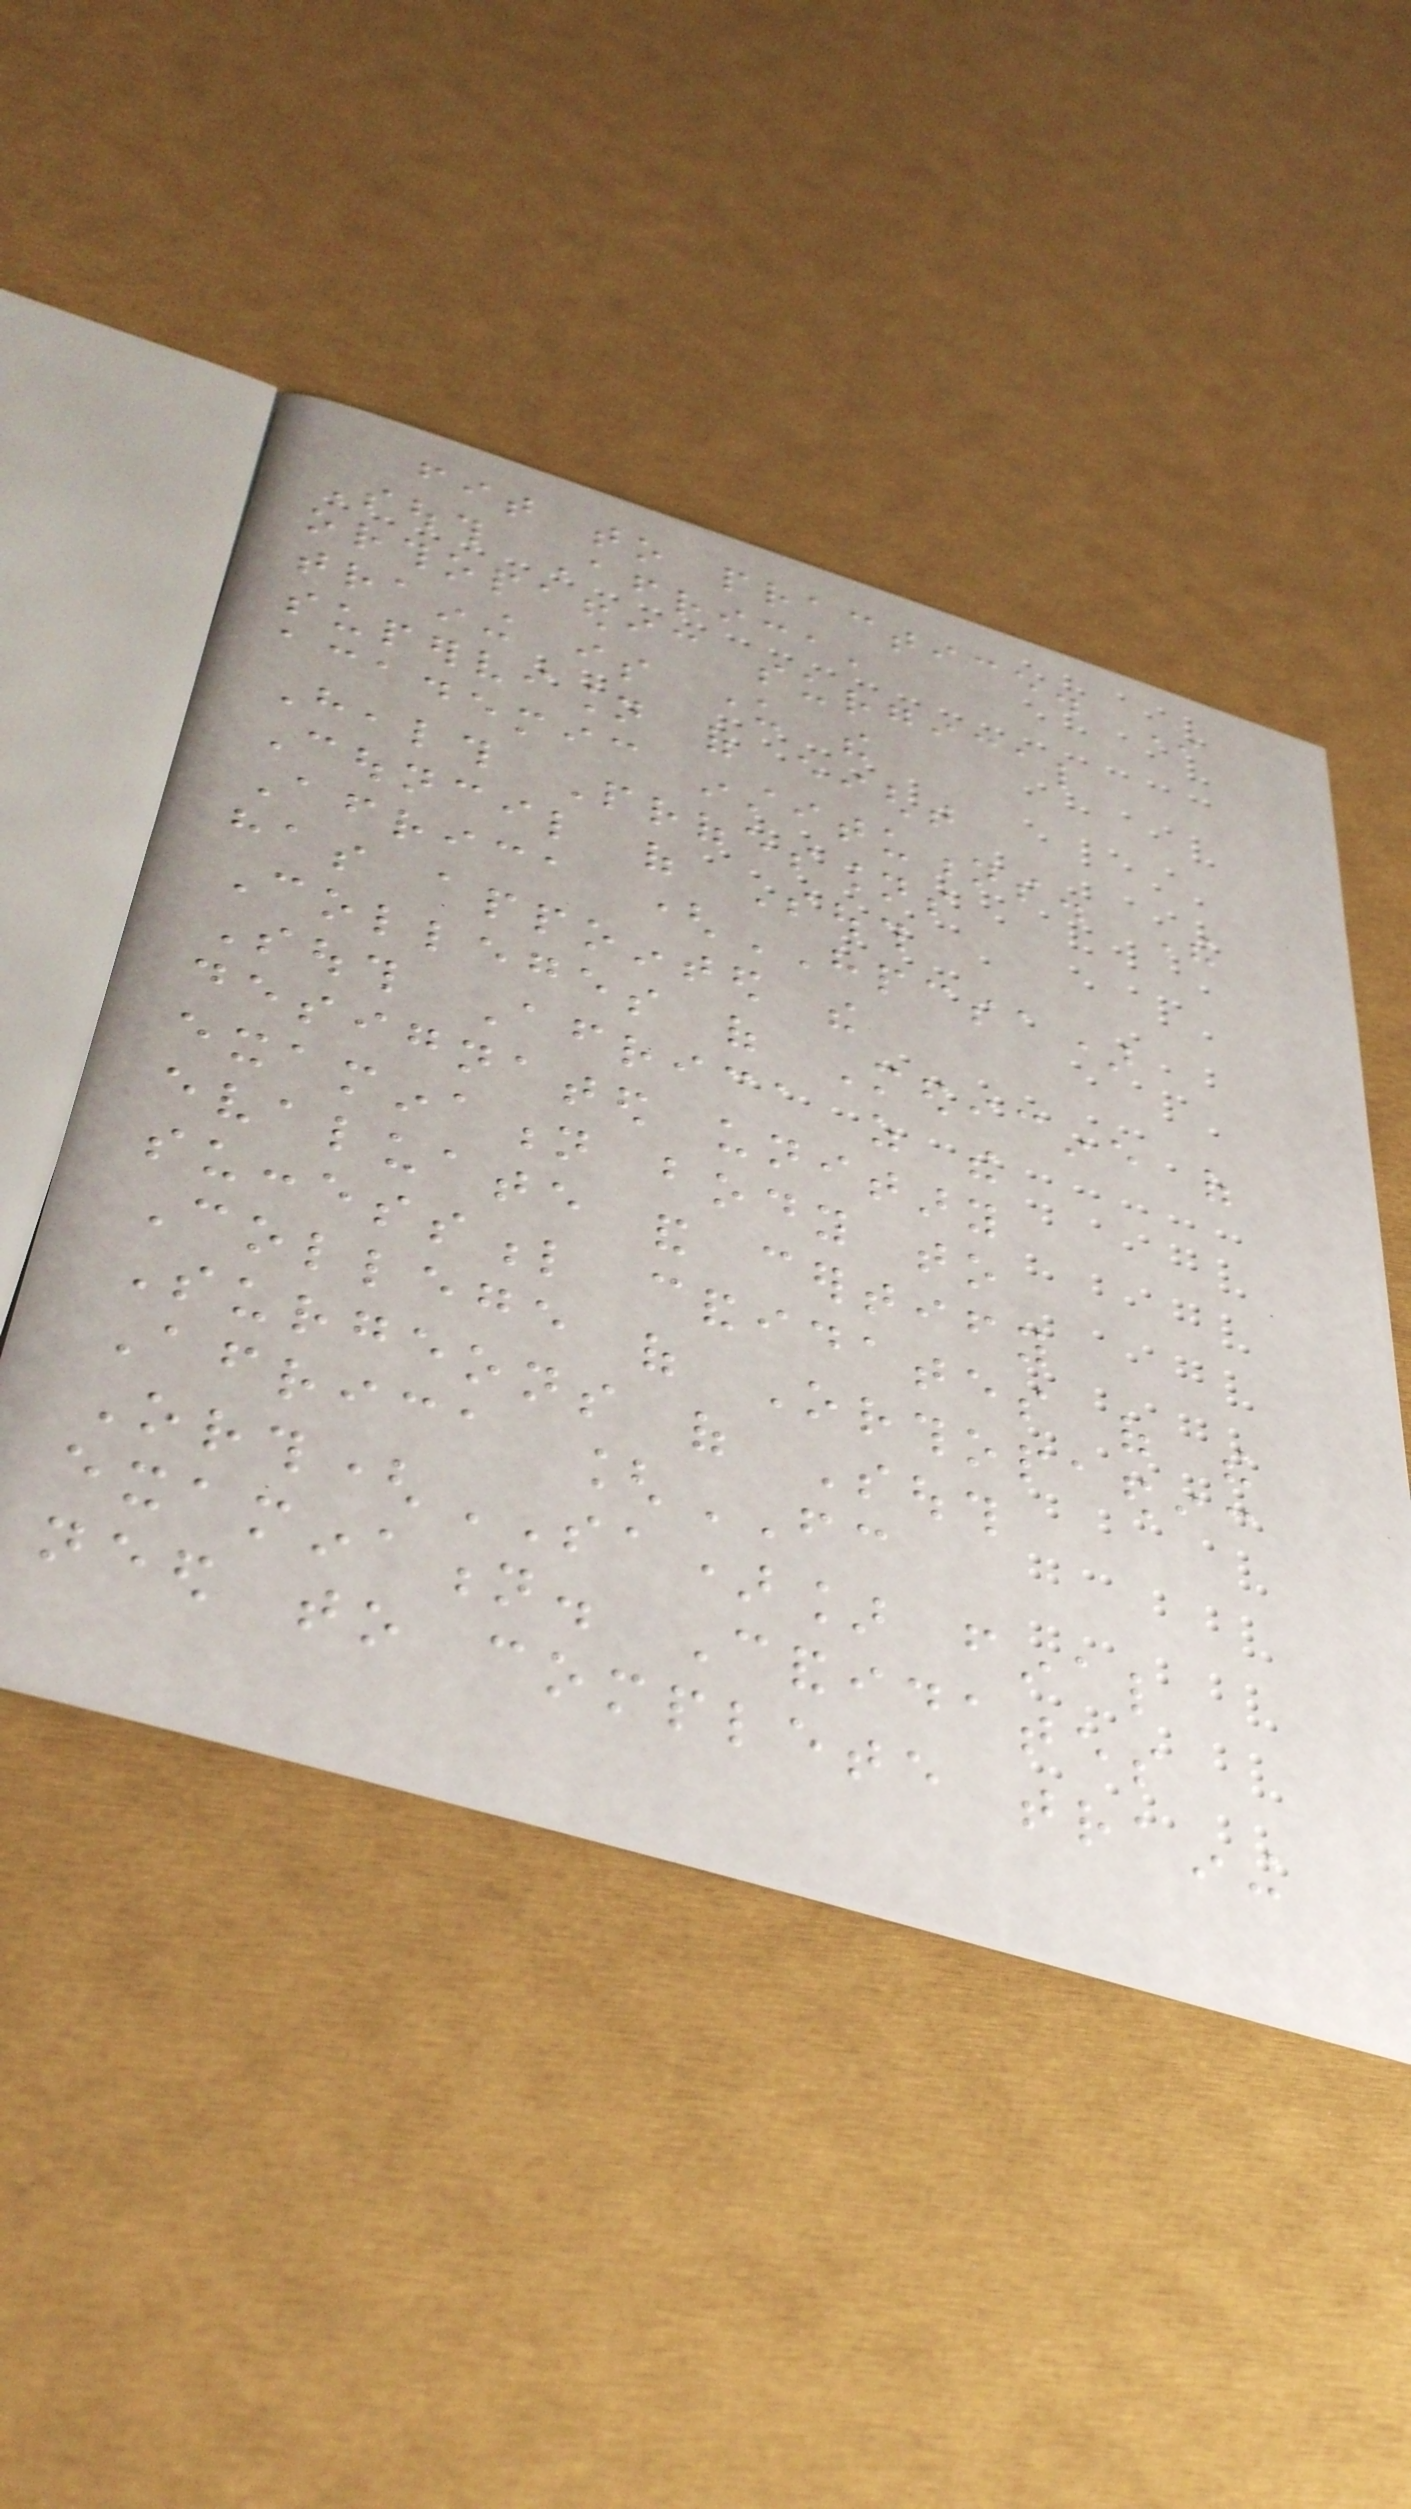fit to practice. In
South Africa,
orthopaedic surgical
training is under the
supervision of eight
academic institutions. The
Health Professions
Council of South
Africa (HPCSA)
has appointed the
Colleges of Medicine of
South Africa as the
designated unitary
examination body to
evaluate and certify
successful candidates of the
College of Orthopaedic
Surgeons of South
Africa [FC
Orth(SA)] final
examination. Candidates
need to complete training
